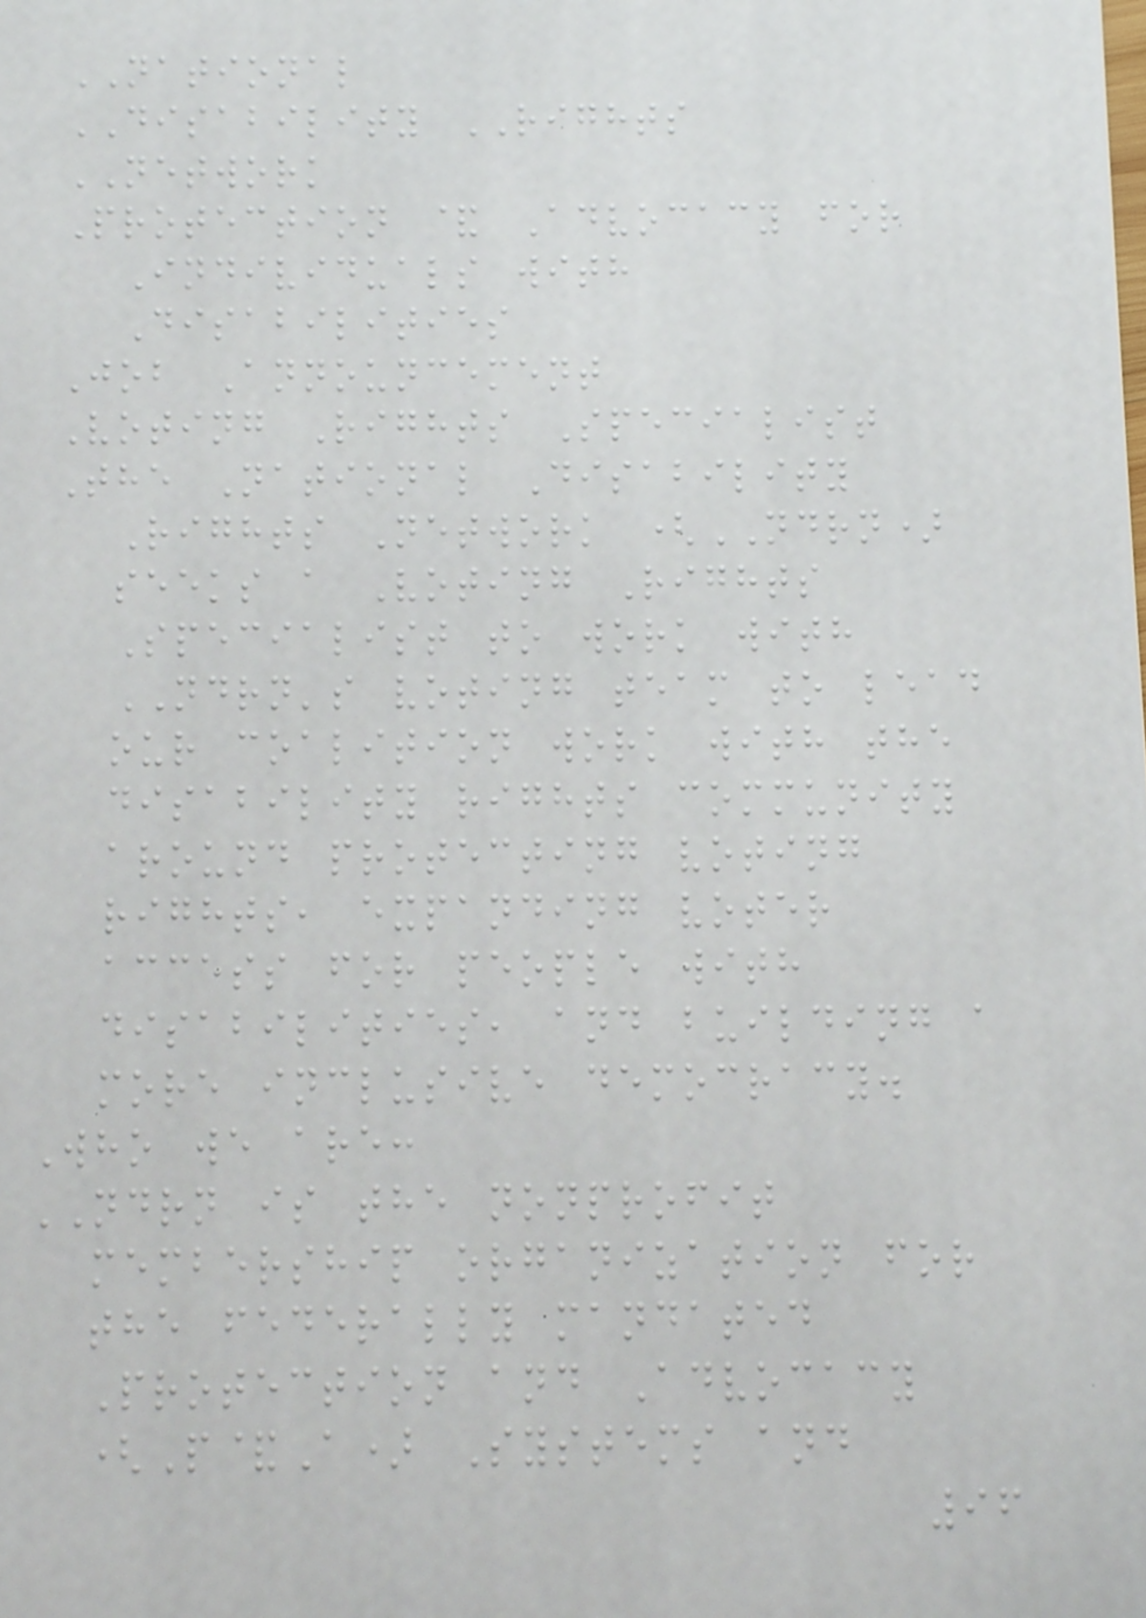NATIONAL
DISABILITY RIGHTS
NETWORK
Protection & Advocacy for
Individuals with
Disabilities
Job Announcement
Voting Rights Specialist
The National Disability
Rights Network (NDRN)
seeks a Voting Rights
Specialist to work with
NDRN's voting team to lead
our coalition work with the
disability rights community
around protecting voting
rights, expanding voter
access for people with
disabilities, and building a
more inclusive democracy.
Who we are:
NDRN is the nonprofit
membership organization for
the federally mandated
Protection and Advocacy
(P&A) Systems and
96
